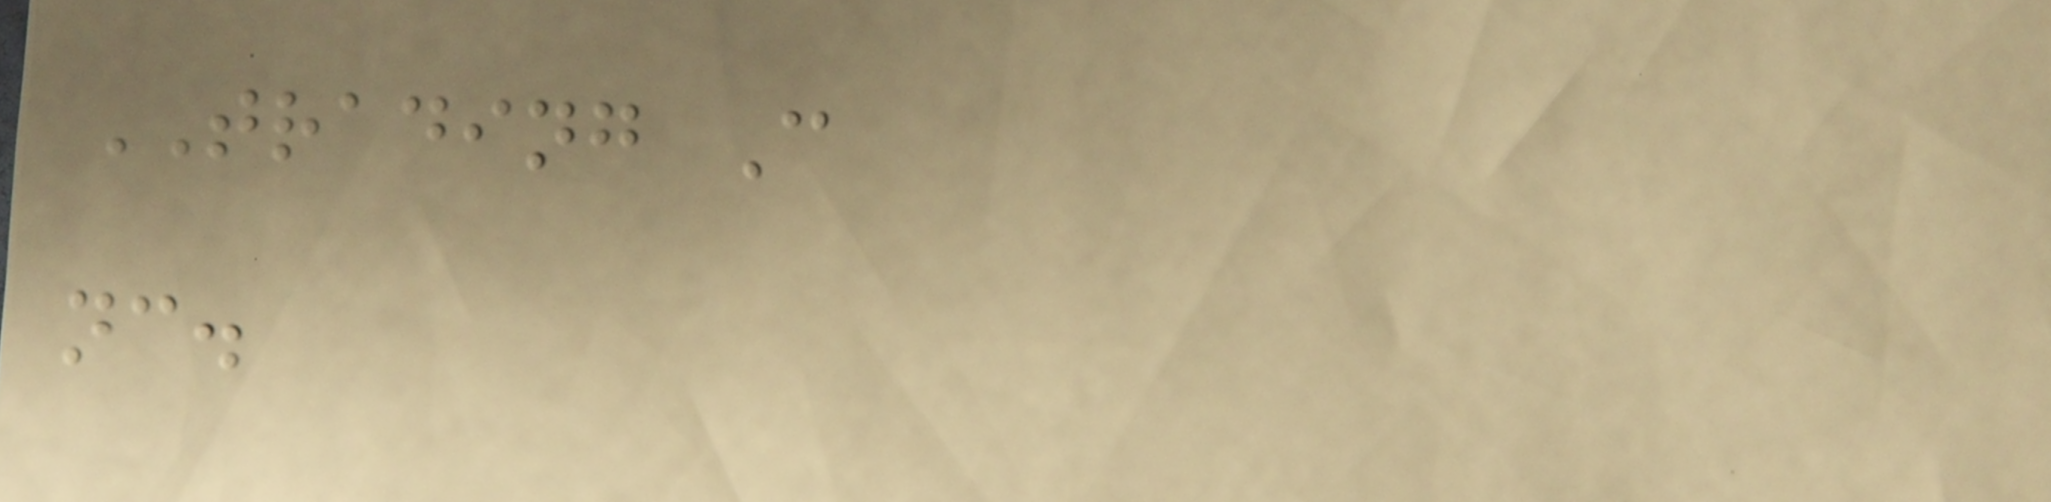TRADING C
nc.
